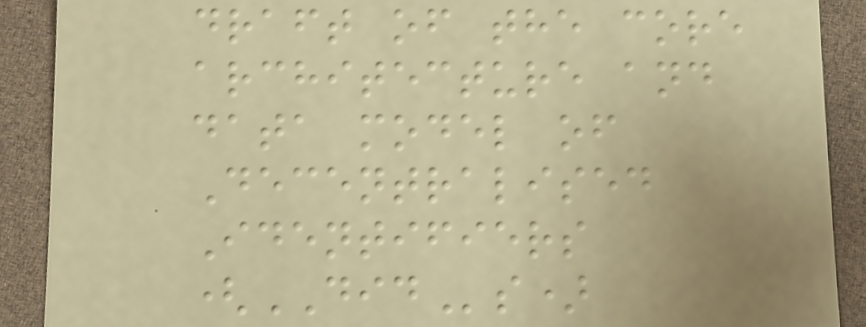draft of the core
architecture and
data model of
Decentralised
Identifiers
(DIDs)
